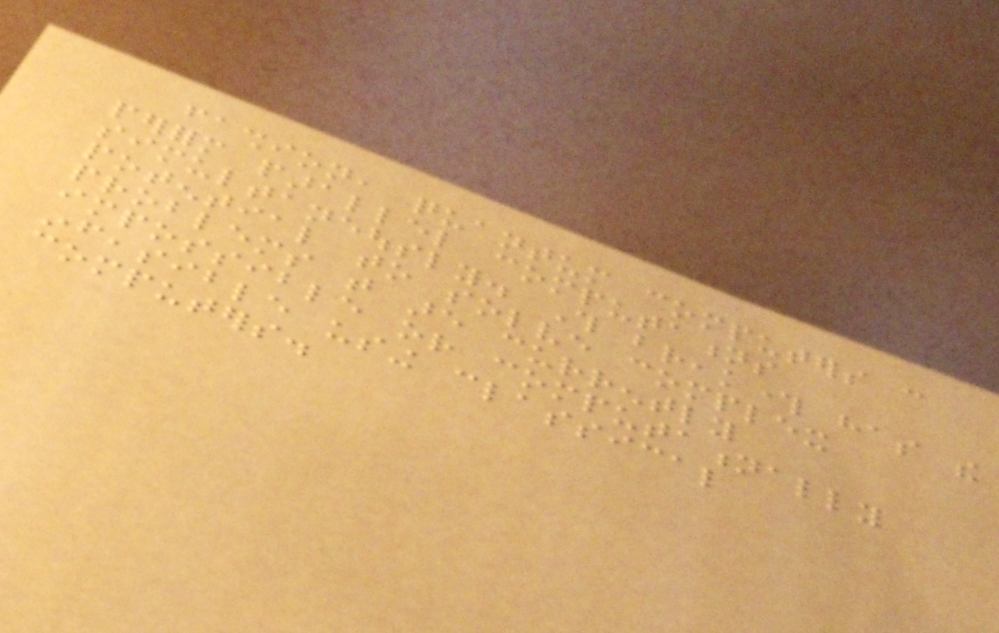fashion, quantum computers can
perform parallel computations
simultaneously. This breakthrough has the
potential to solve complex
problems that are currently
impossible or computationally
infeasible using classical
computers.
